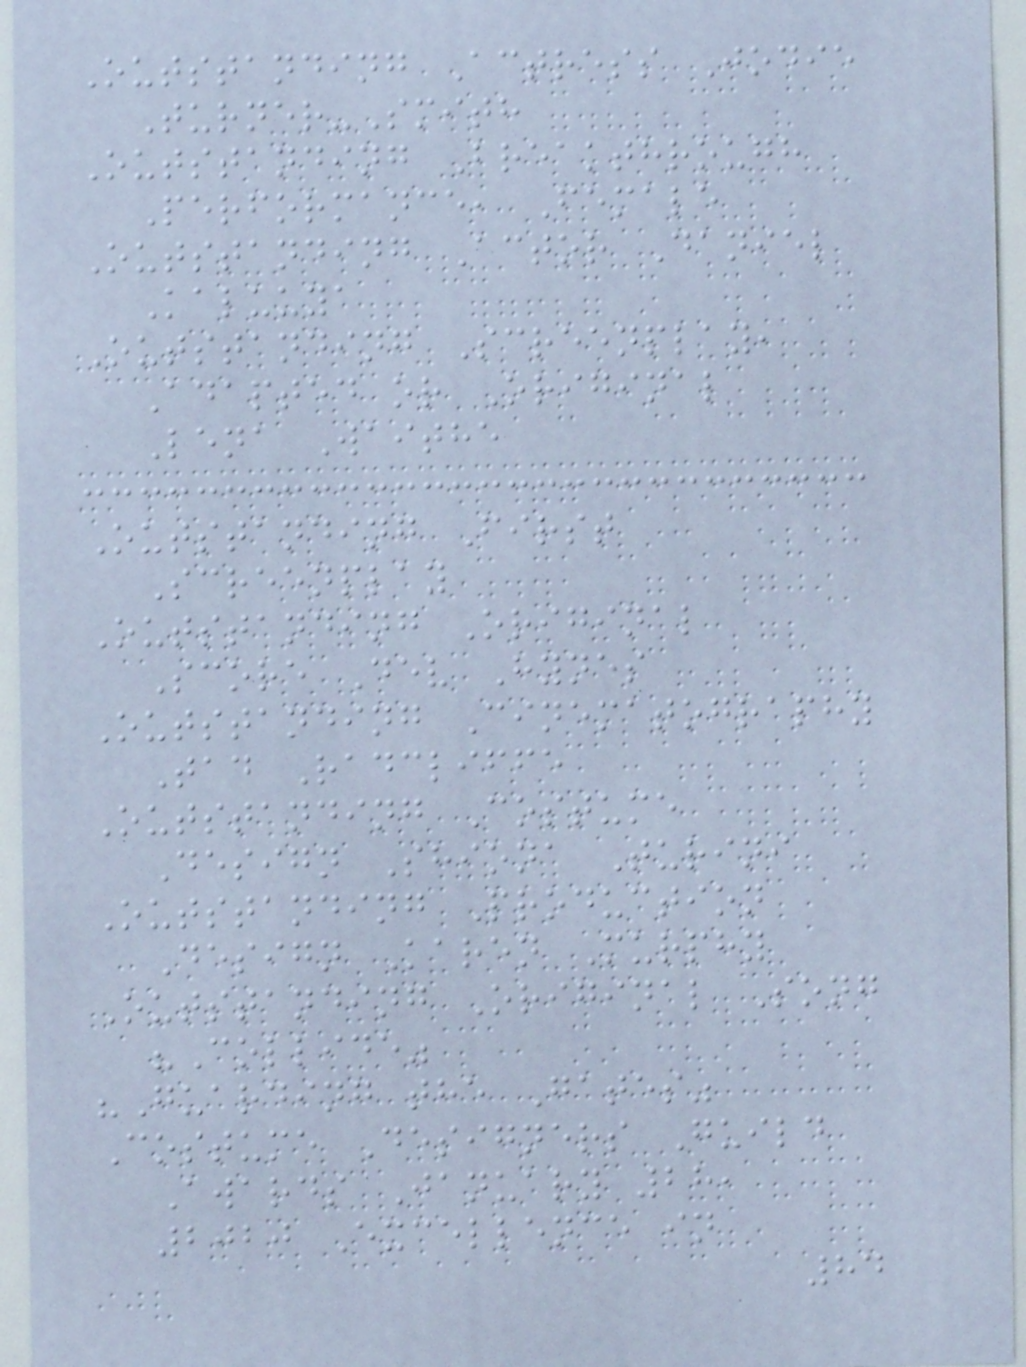Outstanding Actress Jodie
Turner-Smith
Outstanding Breakthrough
Performance, Female
Outstanding Actor Daniel
Kaluuya
Outstanding Screenplay,
Adapted or Original
Lena Waithe
Outstanding First
Screenplay
Outstanding Original
Score Dev Hynes
Outstanding Cinematography
Tad Radcliffe
Outstanding Costume
Design Shiona Turini
Outstanding Production
Design Karen Murphy
Outstanding Original Song
"Collide"
"Guarding the Gates"
Costume Designers Guild
Awards January 28,
2020 Excellence in
84
